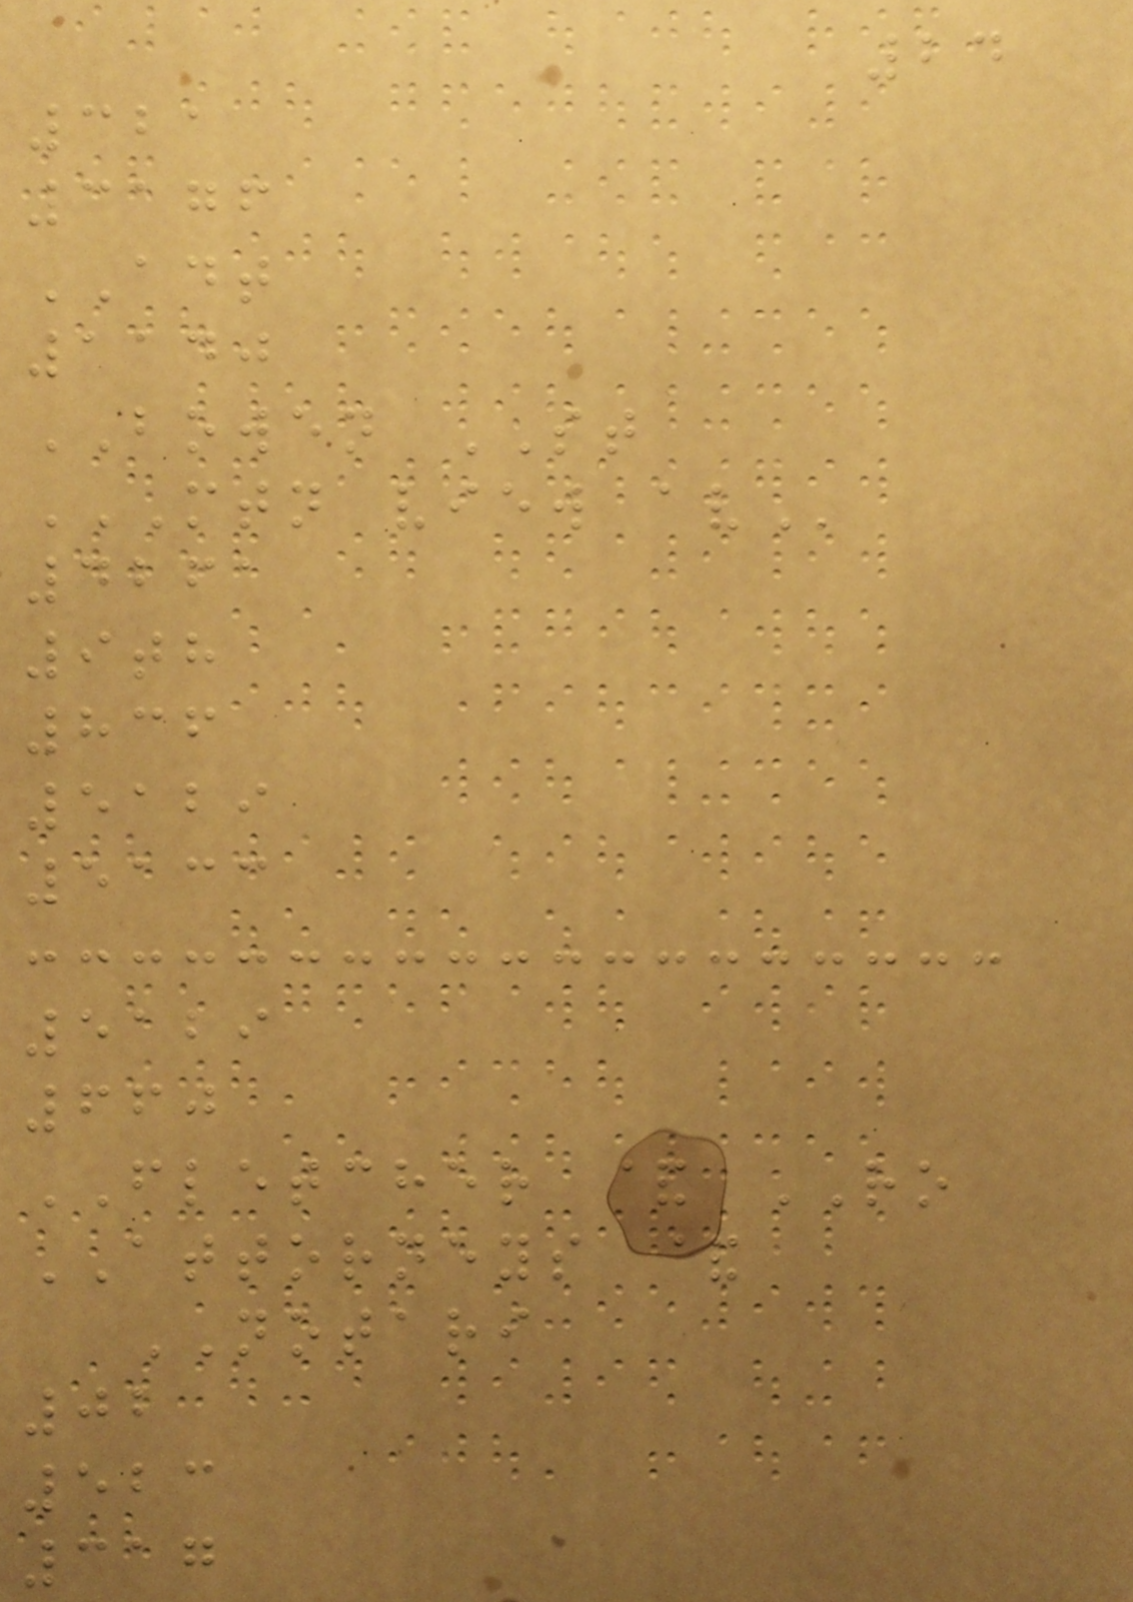24
321
3176
ADT
1140
BOWEN ST
MTN VIEW AV
4261
9th
836
5129
5133
5129
660
FLETCHER & RO
ATTORNEYS &
NOTARI
02
523
317
